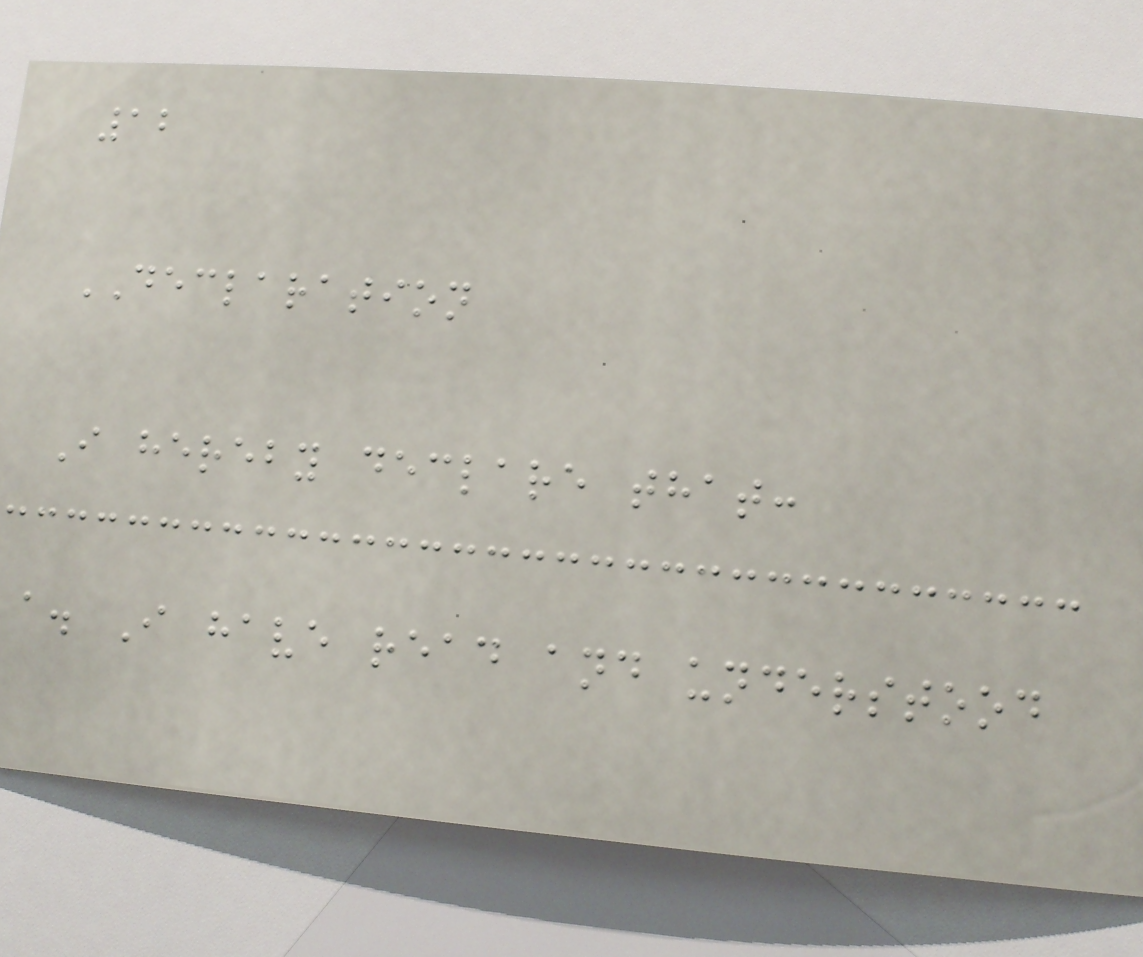12
DECLARATION
I hereby declare that:
a. I have read and understood
